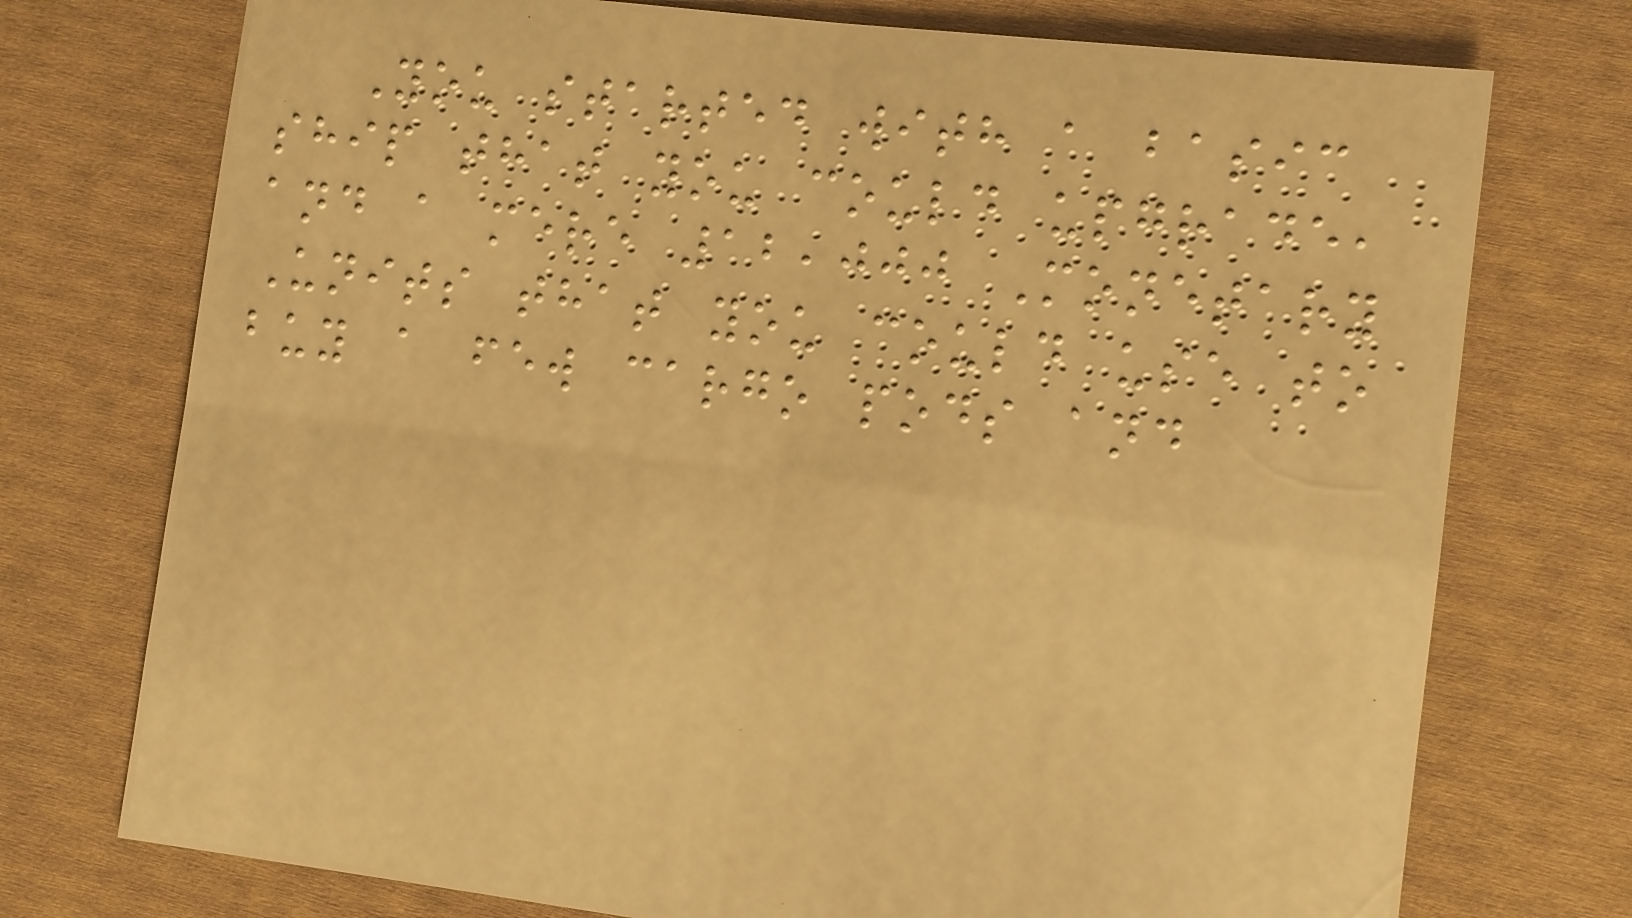You started with a basic
ship that you could upgrade,
and a mere 12,000 Monetary
Units that you could use to
buy a few cargo pods and
